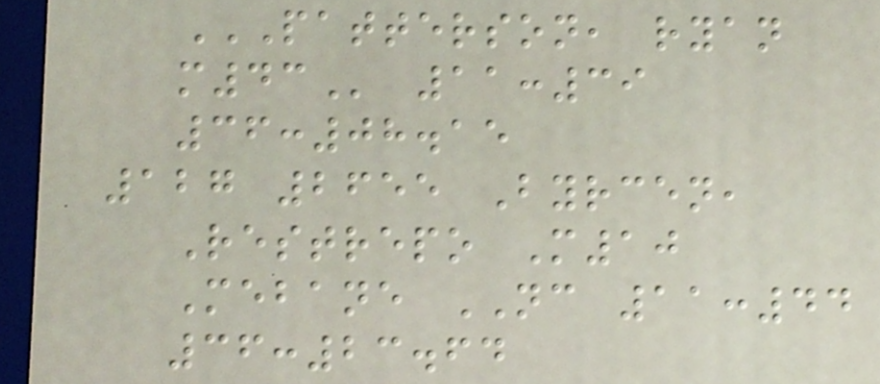PATTERSON, RYAN
M43 11:39
36:08.15
127 2655 Byrcen,
Restrepo M10
Mebane NC 11:44
36:23.64
